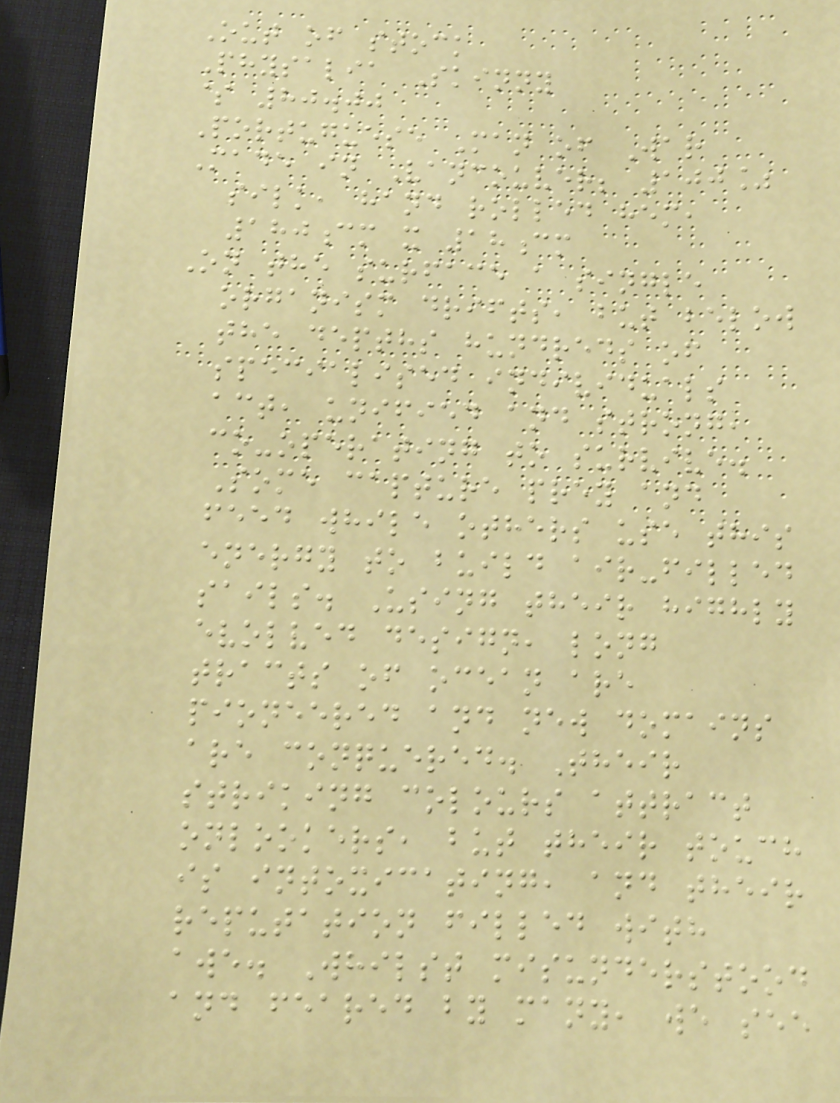Out of stock
Physalia Skinny
$ 80.00
Portuguese Man of War
Made in Vancouver; 100%
silk, hand rolled hem,
180cm x 18cm
On the surface a single
organism drifts, but below
the depths hundreds of
specialised individuals
act, unified and strong,
co-operating to survive.
Some capture prey and
feed while others use this
energy to build air-filled
sails. Using their highly
evolved design, long
tracts of ocean are
pioneered and new domains
are conquered. Their
striking colours attract
onlookers, but their touch
is intoxicating, and their
reputation filled with
awe. Whilst misunderstood
and feared by many, we see
